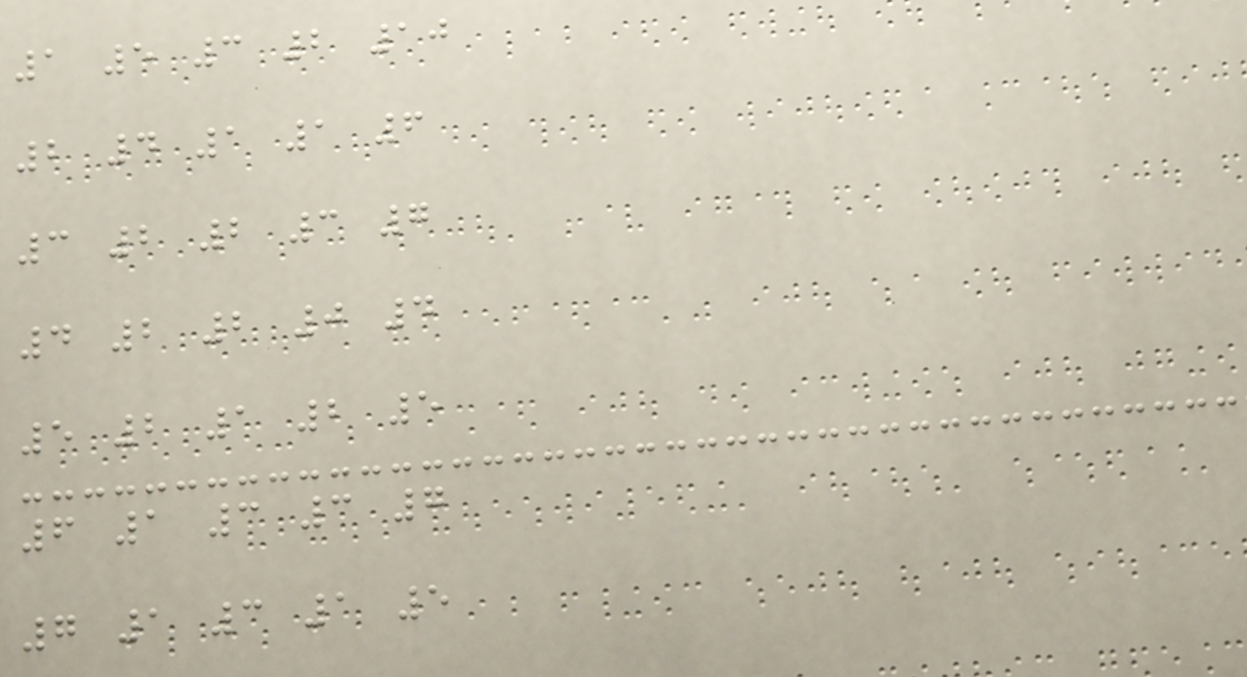1 5 3 2 10
2 4 1 1 6
3 2 2 3 7
4 2 2 0 4
5 2 1 2 5
6 1 3 3 7
7 1 3 1 5
